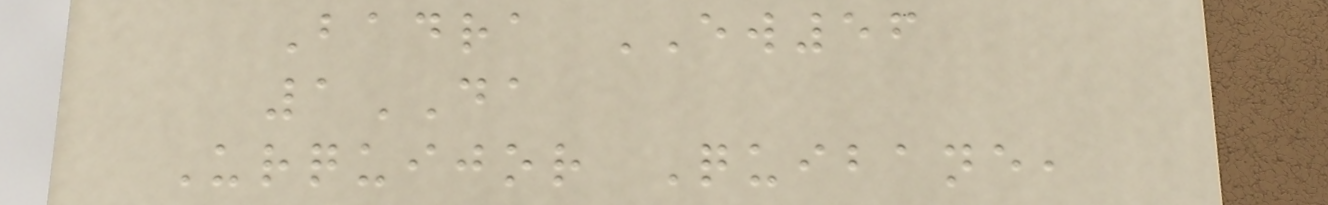Badra EW56
1DA
Urquijor Quibane,
